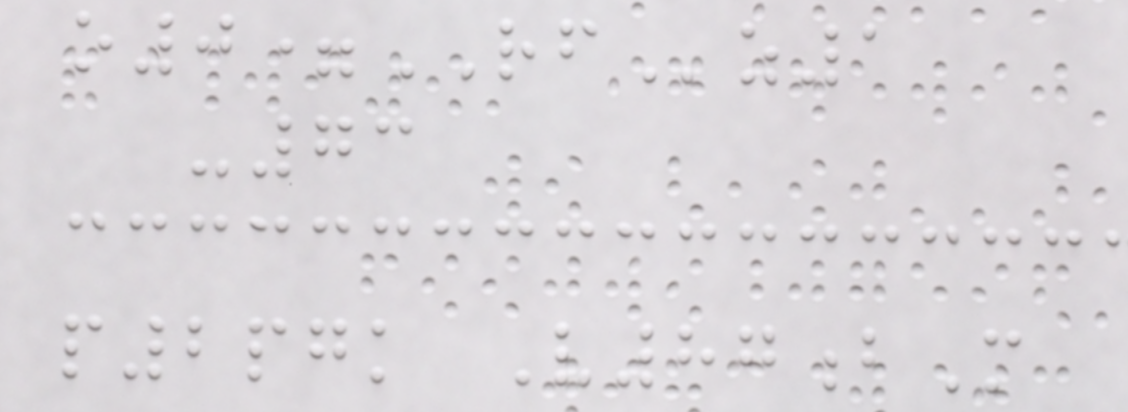o0=RFz1
-73
p2pgk V87bM
